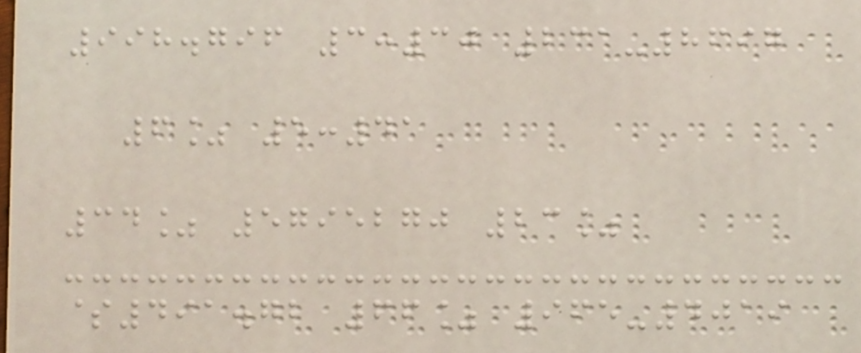998.796 3:30 231-8697
6% 5:41
34% 5795270 23%
$491.72 66% 965-4019
